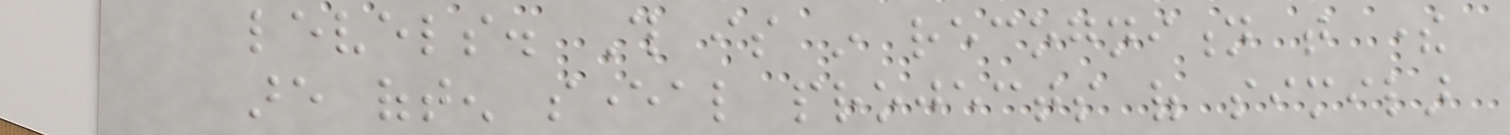levels. This is in recognition that there
are often several projects of similar
